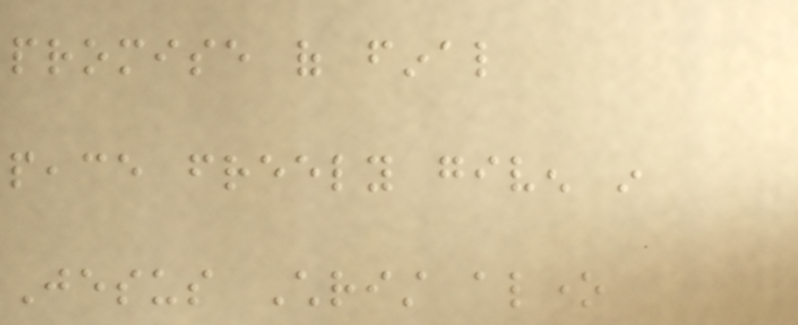promise of final
peace freely given in
Jesus Christ alone
